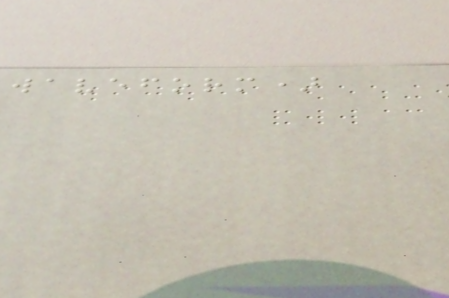waveform)
